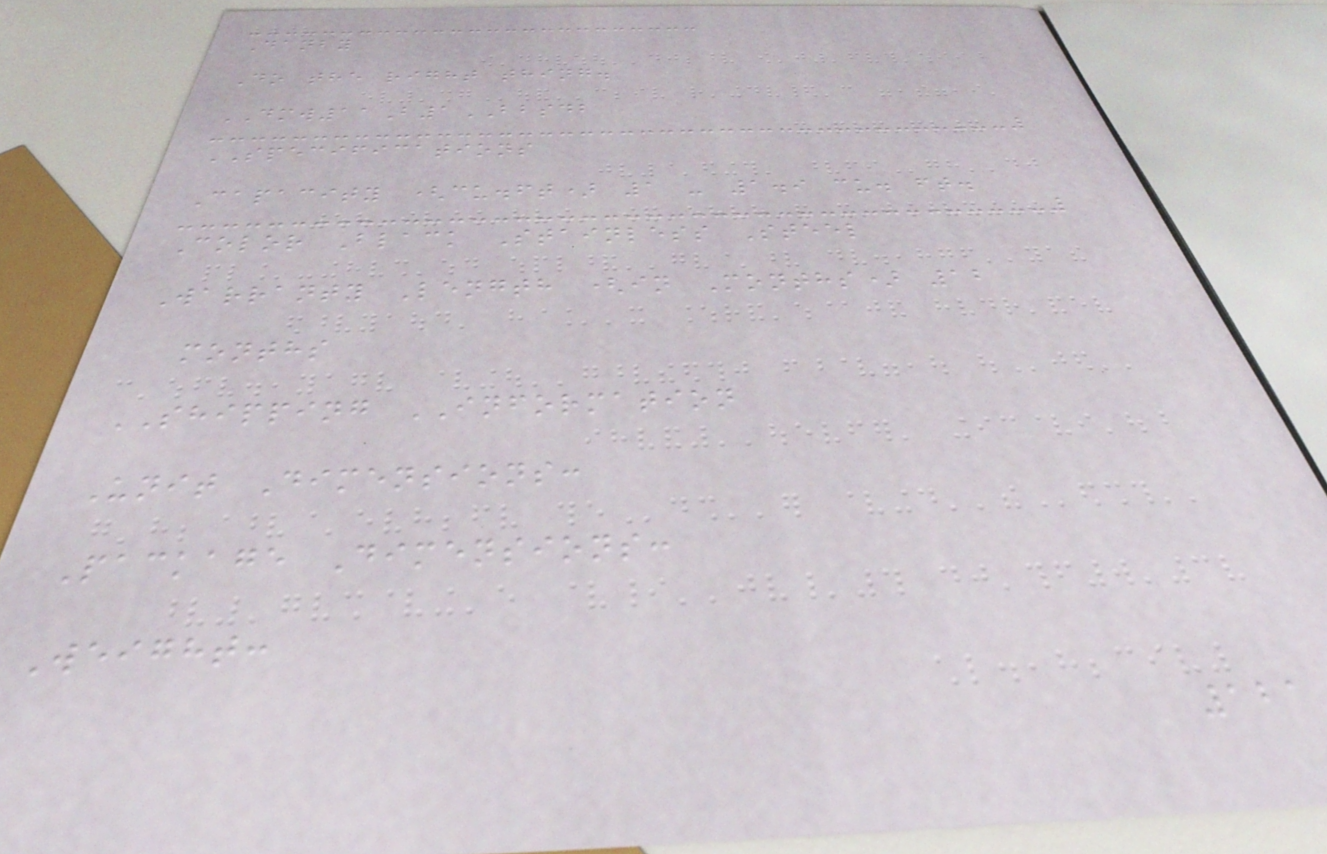Danby
Do the right thing.
DMW11B1BBSDB
SPECIFICATIONS
Capacity (cu.ft) 1 - 1.9 cu. ft.
Color Black Stainless Steel
Warranty Length (in Months) 12
months
SHIPPING INFORMATION
Unit Dimensions:
Package Dimensions:
Weight:
121
